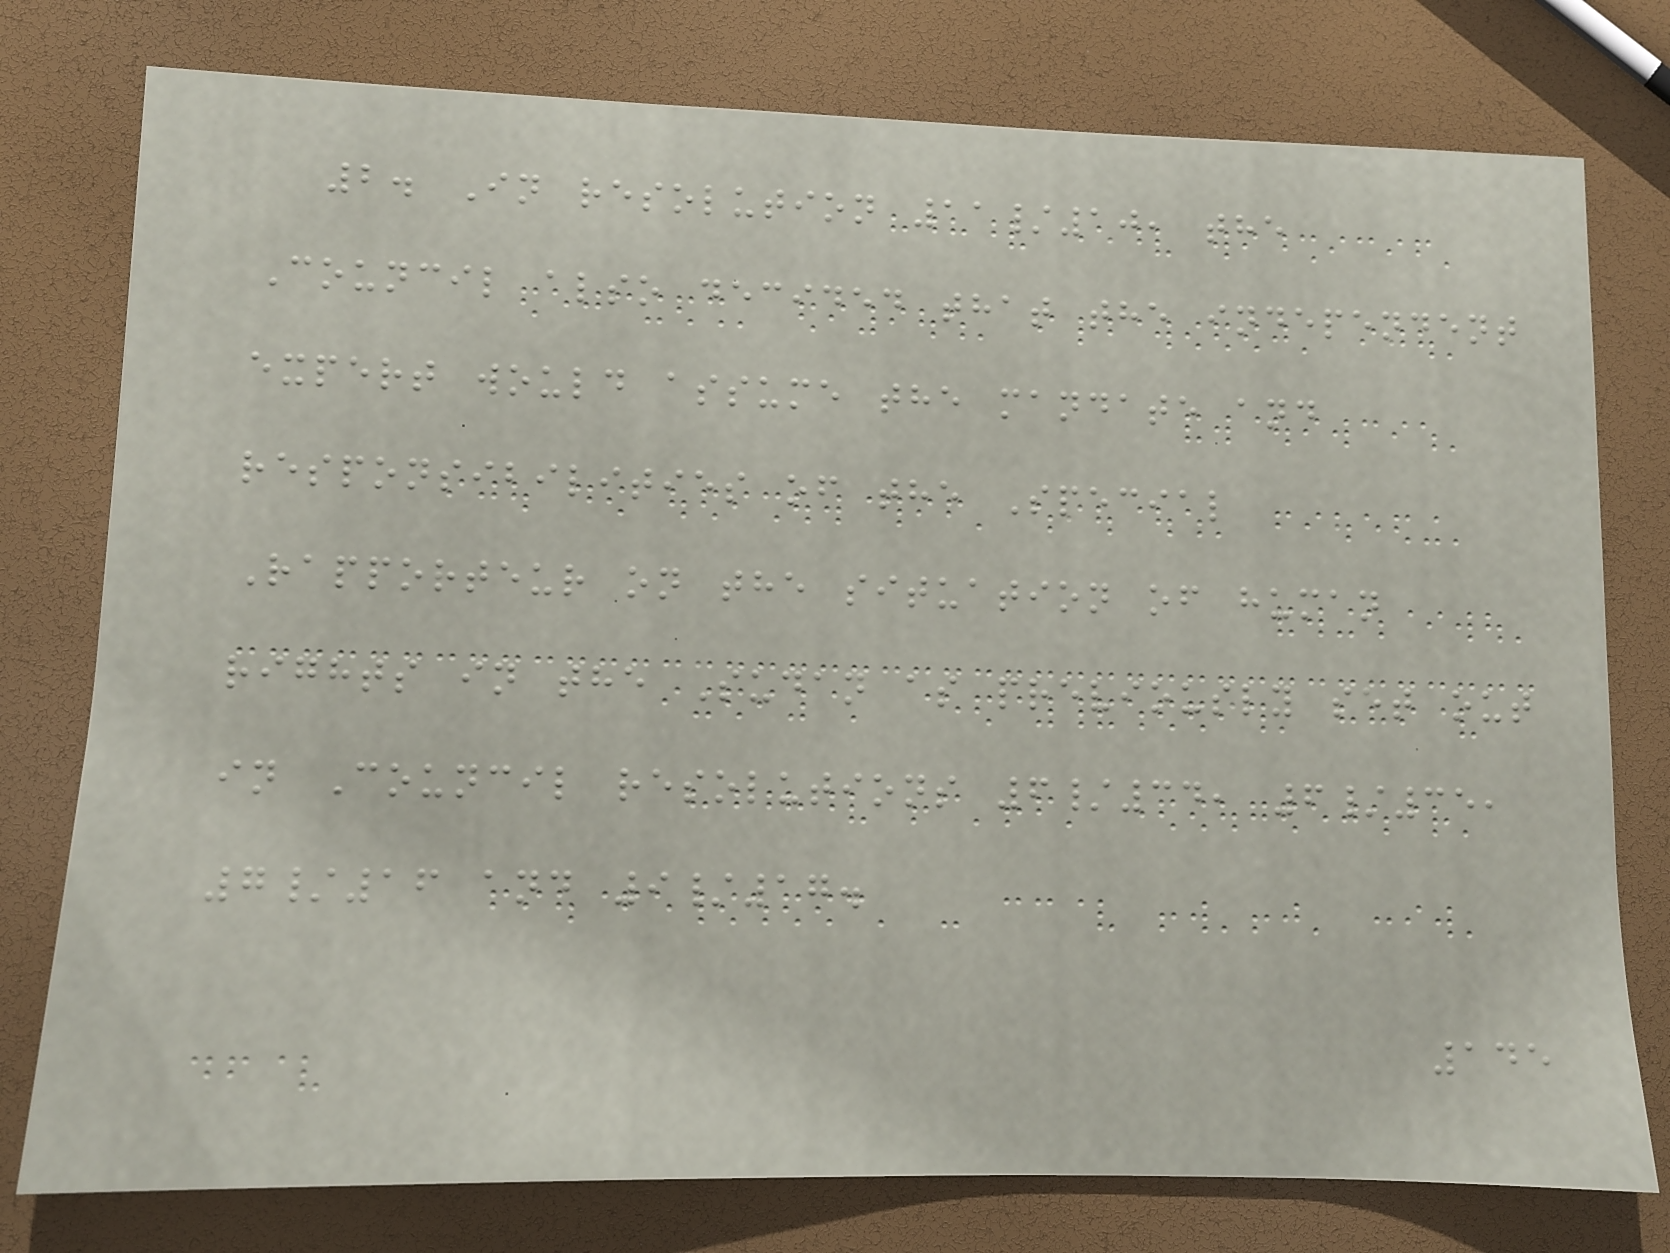2. In resolution 11/10, the
Council also decided that the independent
expert would assume the mandate and
responsibilities of the Special
Rapporteur on the situation of human
rights in the Sudan as previously set out
in Council resolutions 6/34, 6/35,
7/16 and 9/17.
145
